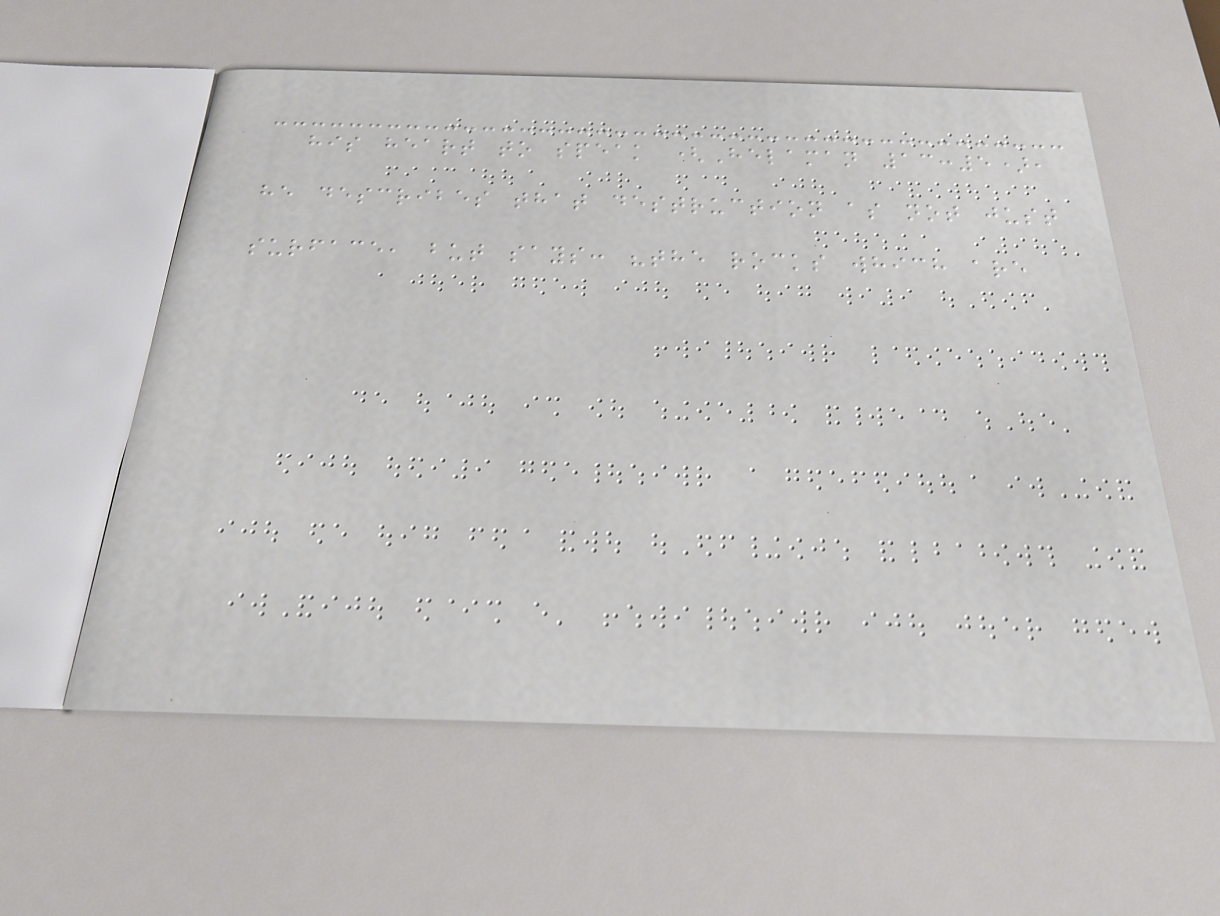his heart to speak (Helaman 13:5),
he describes that destruction as not just
surface, but says: "the rocks which are
